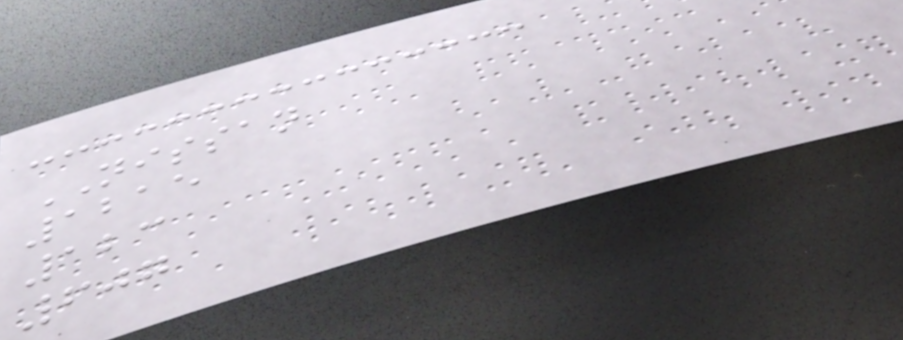NISSAN
1215
123
607
